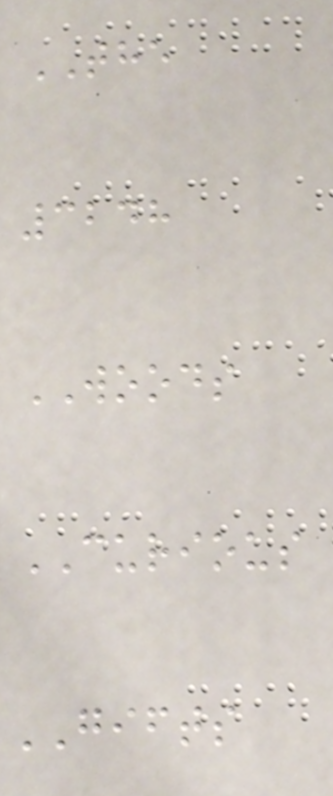THE
3248
WOODS
CURIOUS
GIFTS
